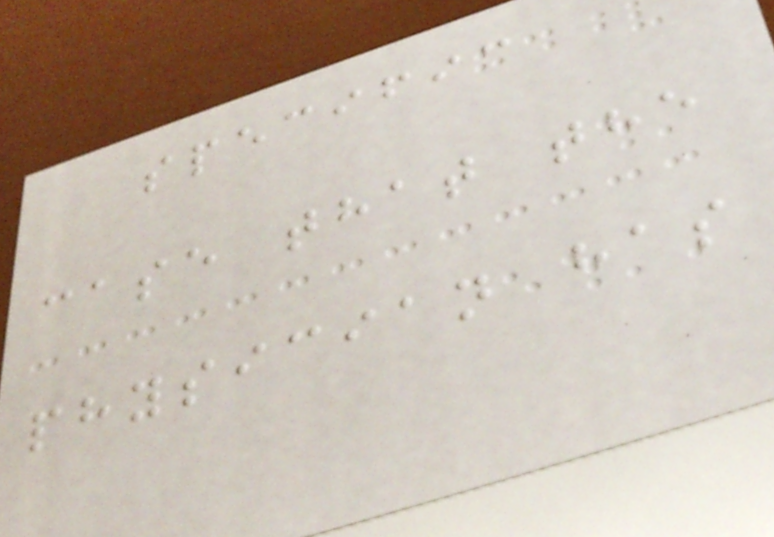specific
case that the
physician has
